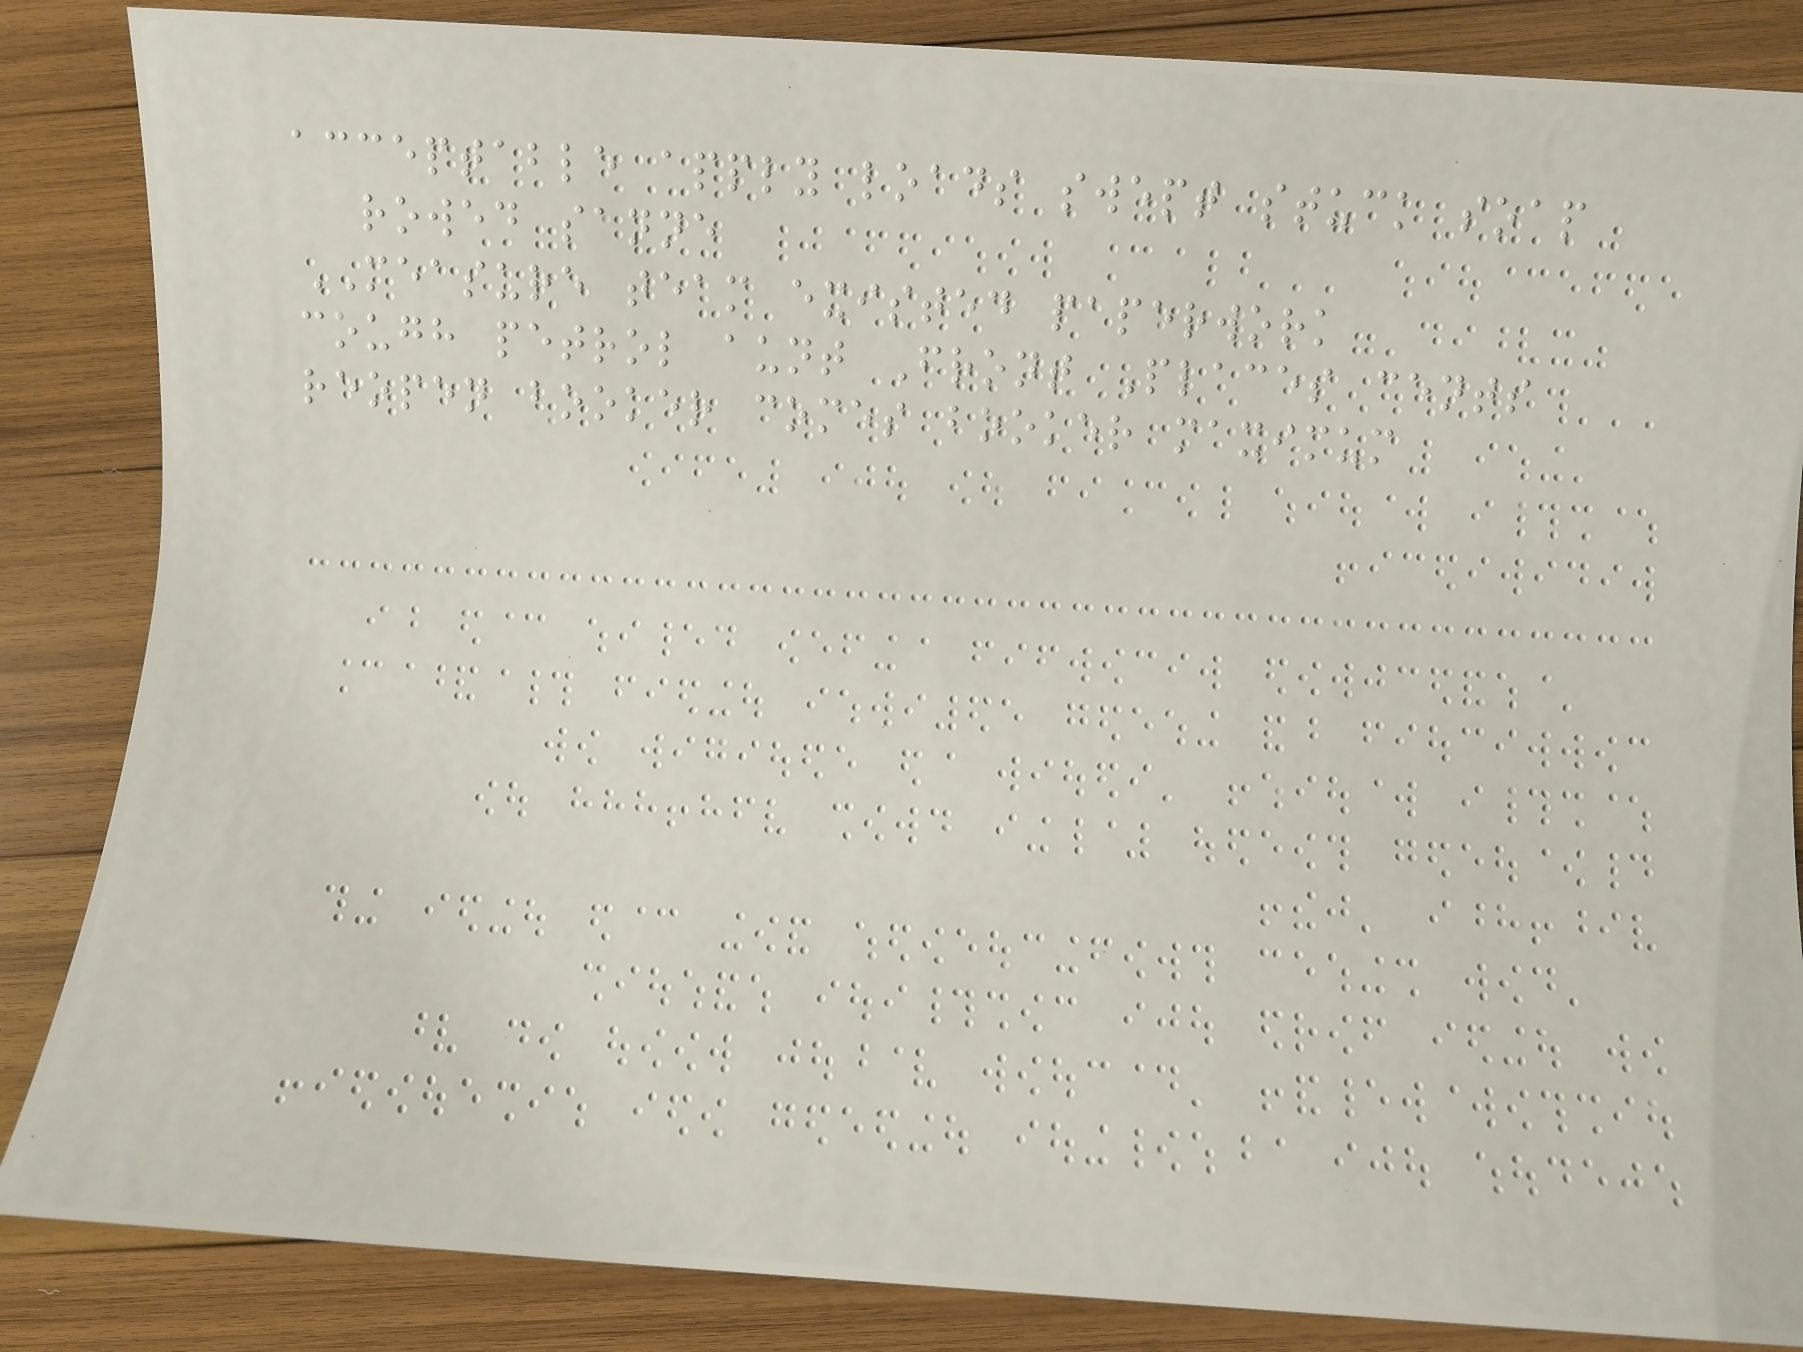acceptable apply loads swept stuck soap
rowed sanne
MEASURE team existed paperwork
cough petrol aunt Front Places cents
reopen booker comes booker maximum
